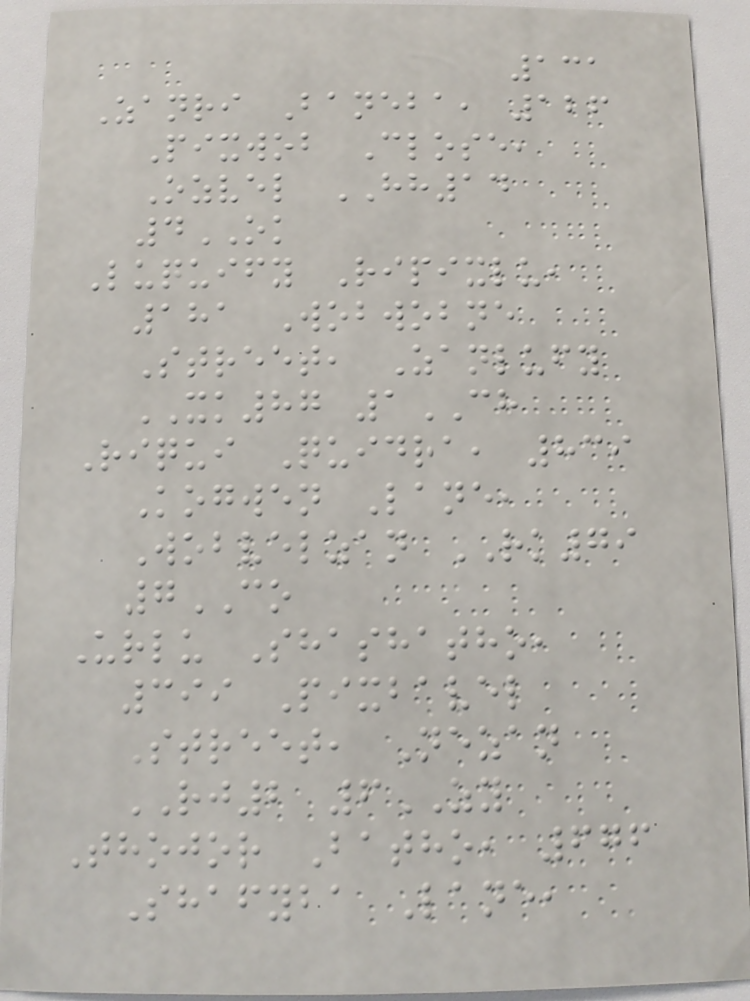131
Zanri Baneba, 126
Pixwob Close,
Ozvel HH14
4OK
Luquify Ripixlu,
181 Wobwobne
Street, Zanlufy
XK87 1CH
Riqui Quidra, 839
Kogwen Lane,
Wobvelzan RK79
7CO
Urlu Shashatho,
399 Pixbavel
Street, Nezan
RJ2 6ZY
Thojor Batho, 676
Shafyba Lane,
